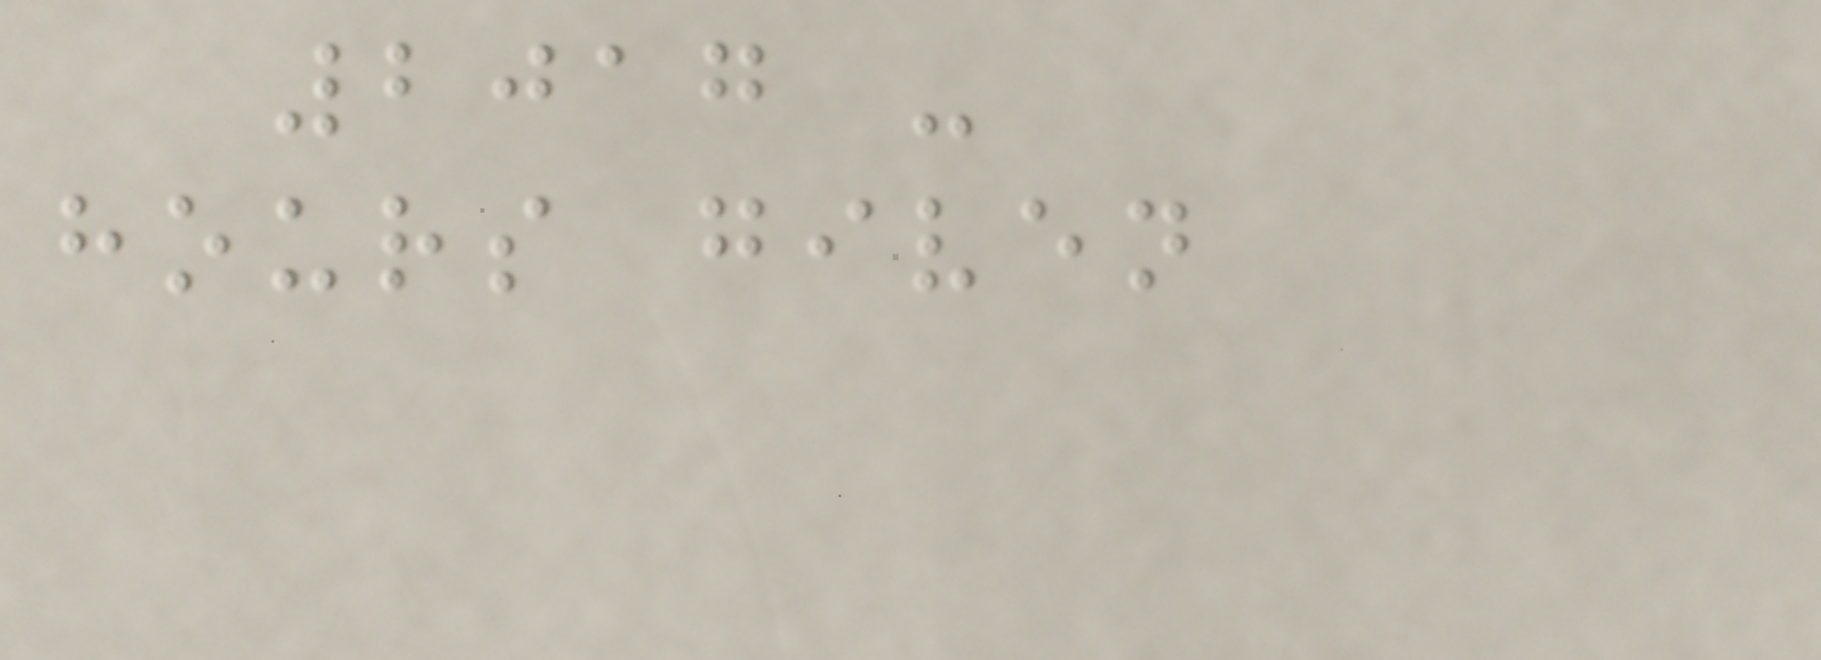2017 -
hours given
